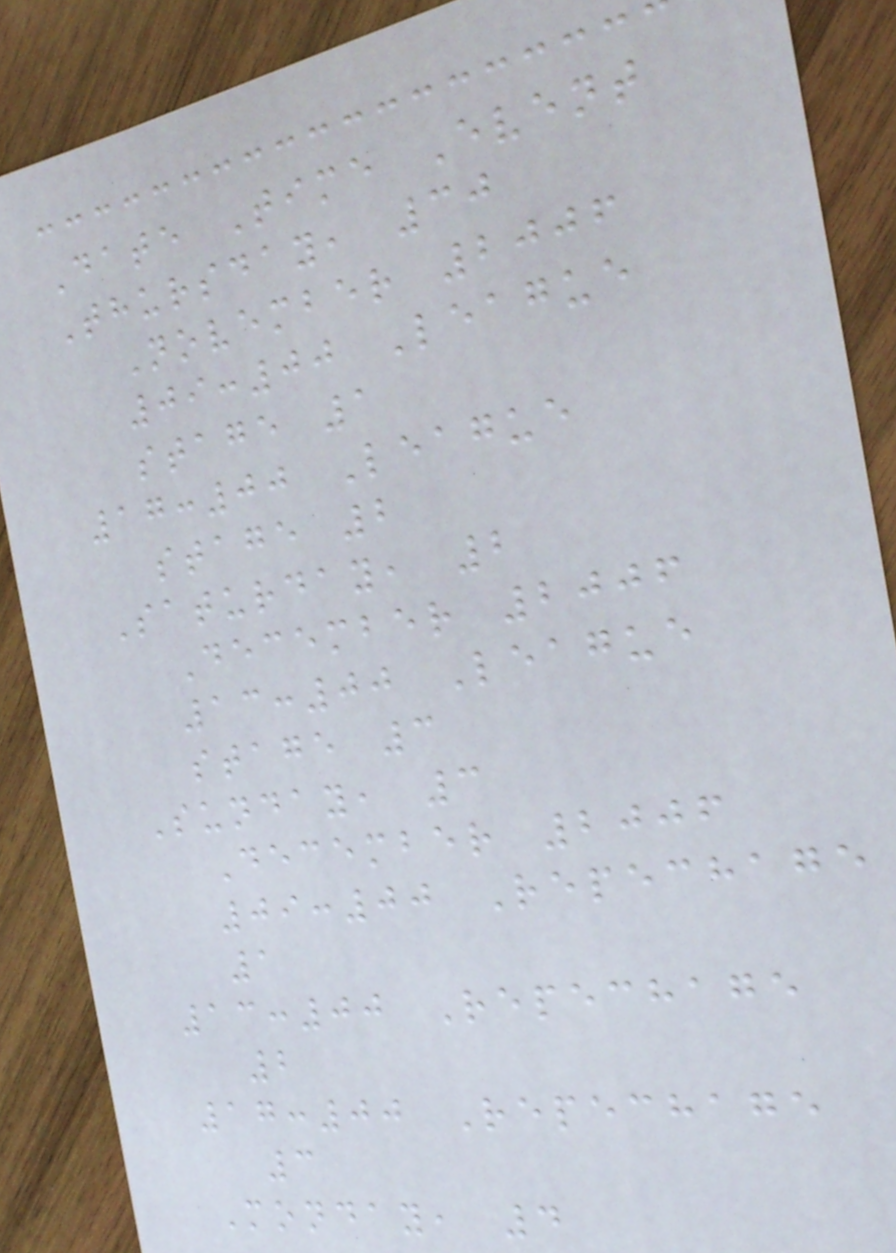Date Time Event
Thursday, 30
November 2006
09:00 League
stage 1
17:00 League
stage 2
Saturday, 2
December 2006
13:00 League
stage 3
Sunday, 3
December 2006
09:00 Repechage
1
13:00 Repechage
2
17:00 Repechage
3
Monday, 4
